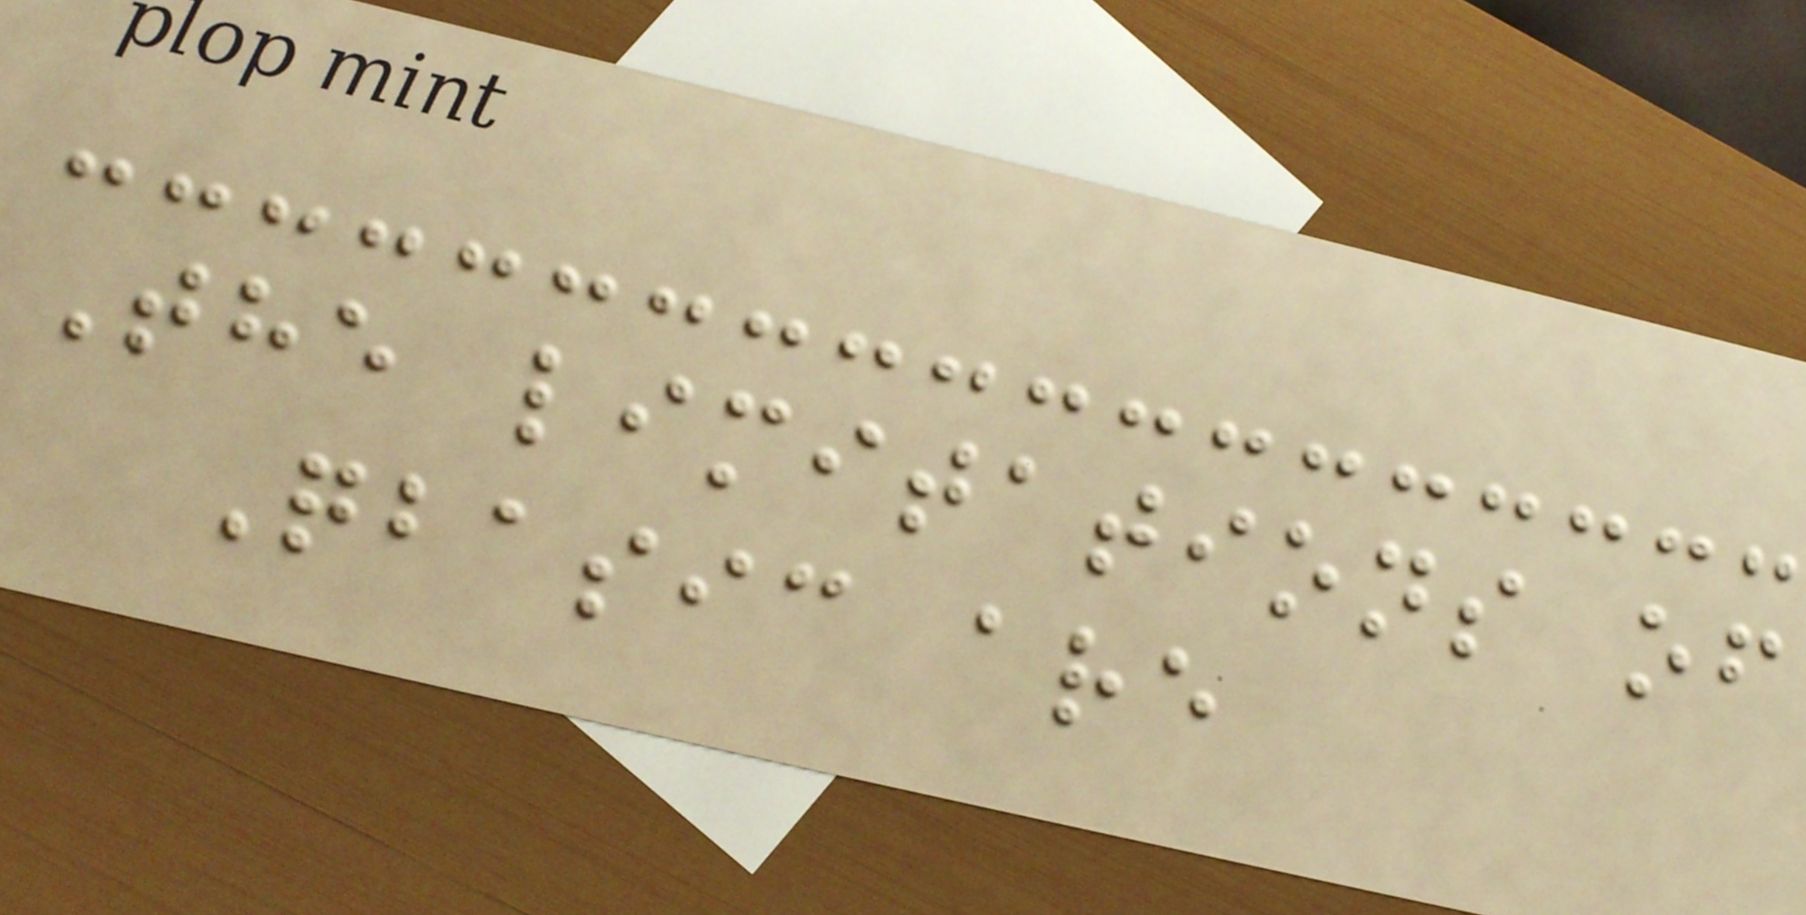The limitations of
Qbasic are
